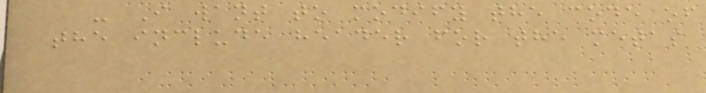- I want to modify the code of
the include header for the metas
